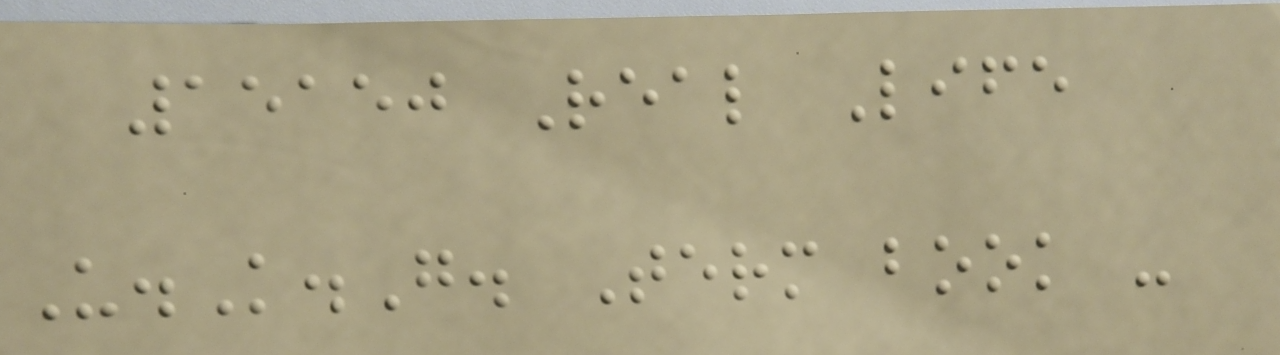15150 Real Life
U.K.G. Term book -
